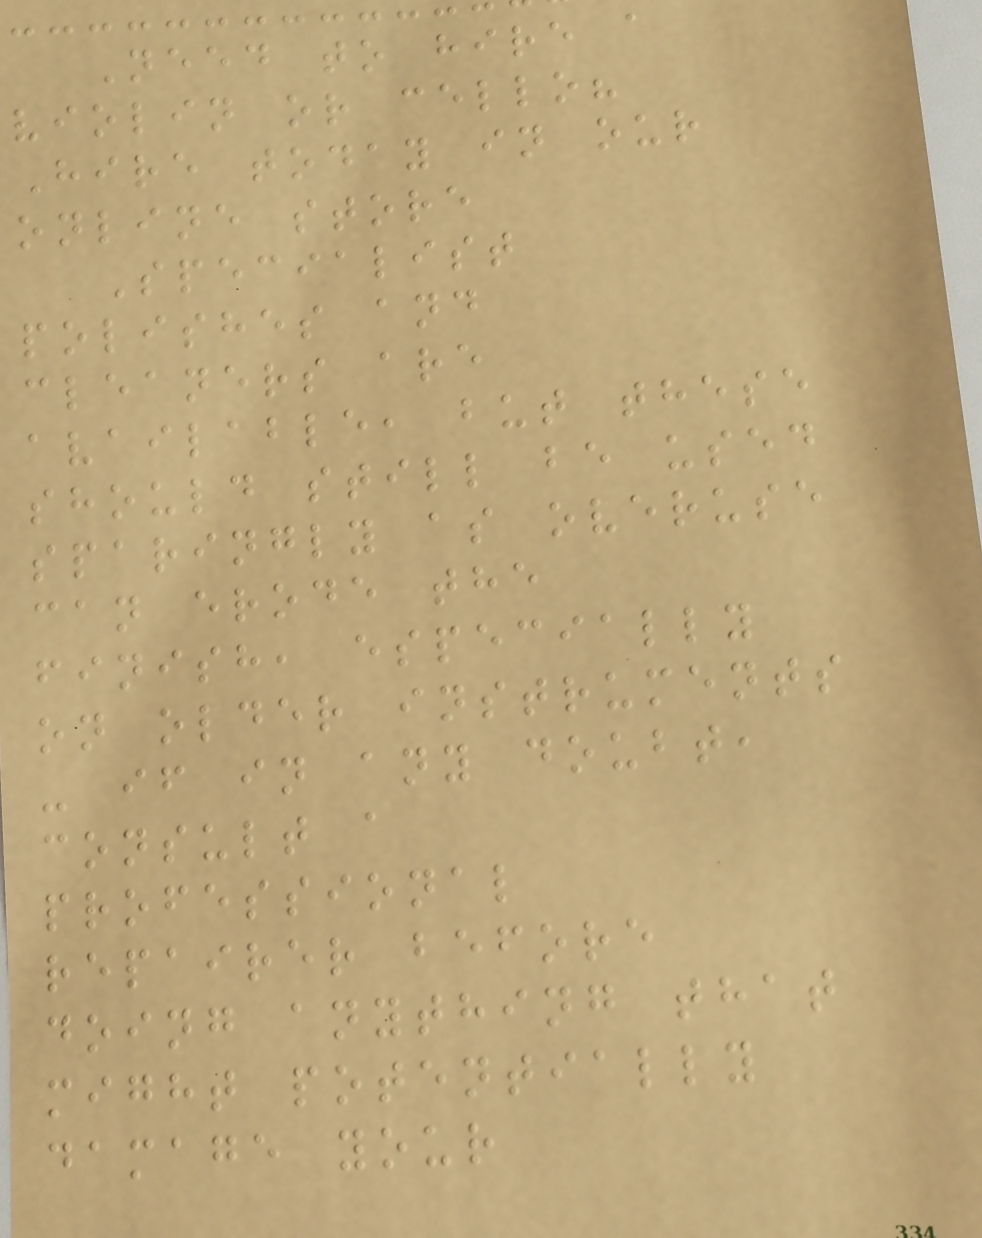Need to hire a
violin or cello?
Hire today in our
online store
Specialist
polishes and
cleaners are
available, but these
should still be used
sparingly as overuse
can erode the
finish, especially
on older instruments
- if in any doubt,
consult a
professional
repairer before
doing anything that
might potentially
damage your
